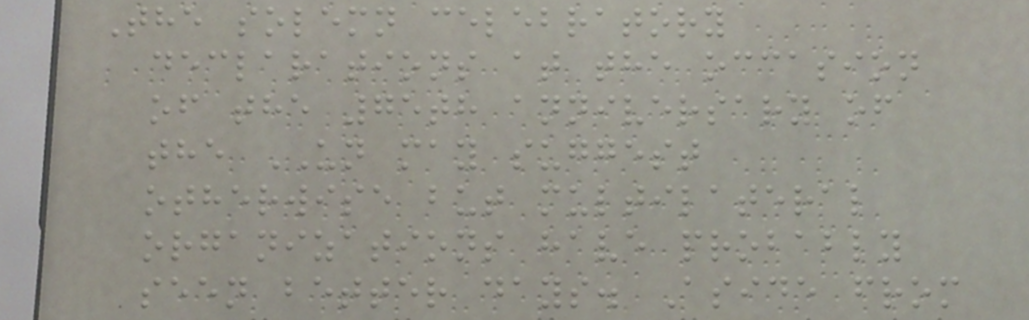The solemn celebratory
declarations at the occasion
of the 75th anniversary of
the UN may suggest
otherwise but multilateral
organizations have probably
seen better days. Aside from
